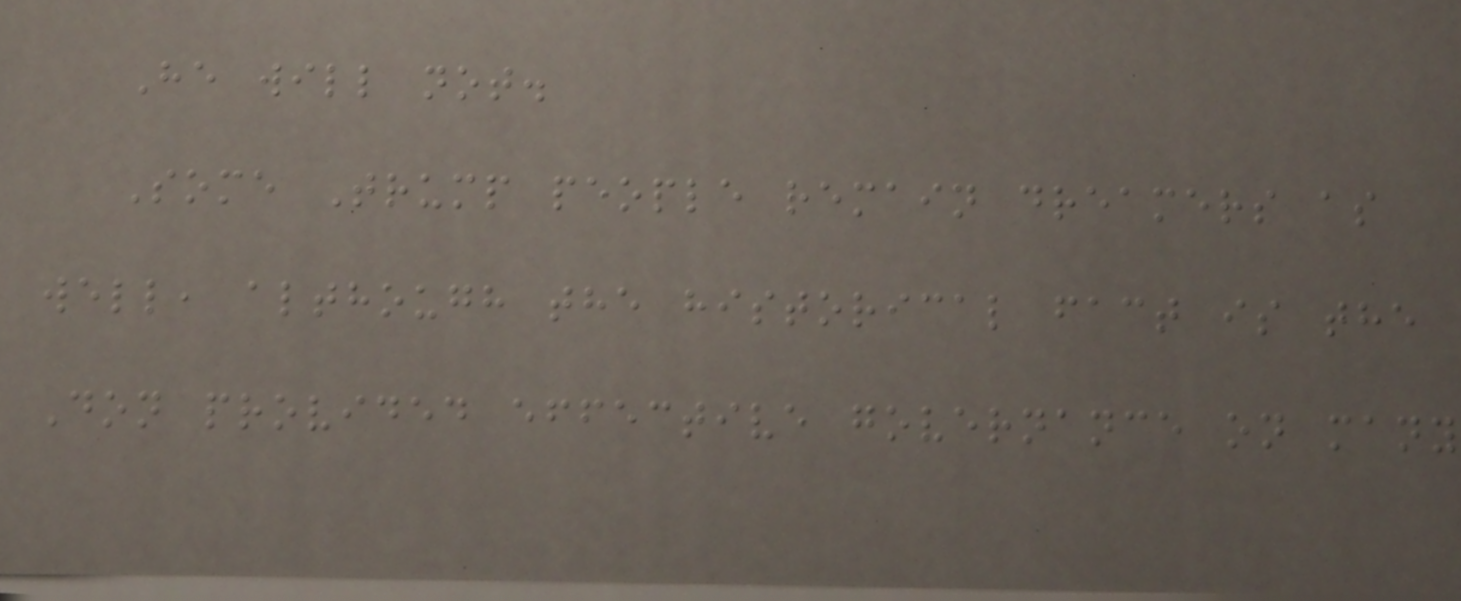He will not.
Some Trump people remain dreamers as
well, although the historical fact is the
Don provided effective governance on many
